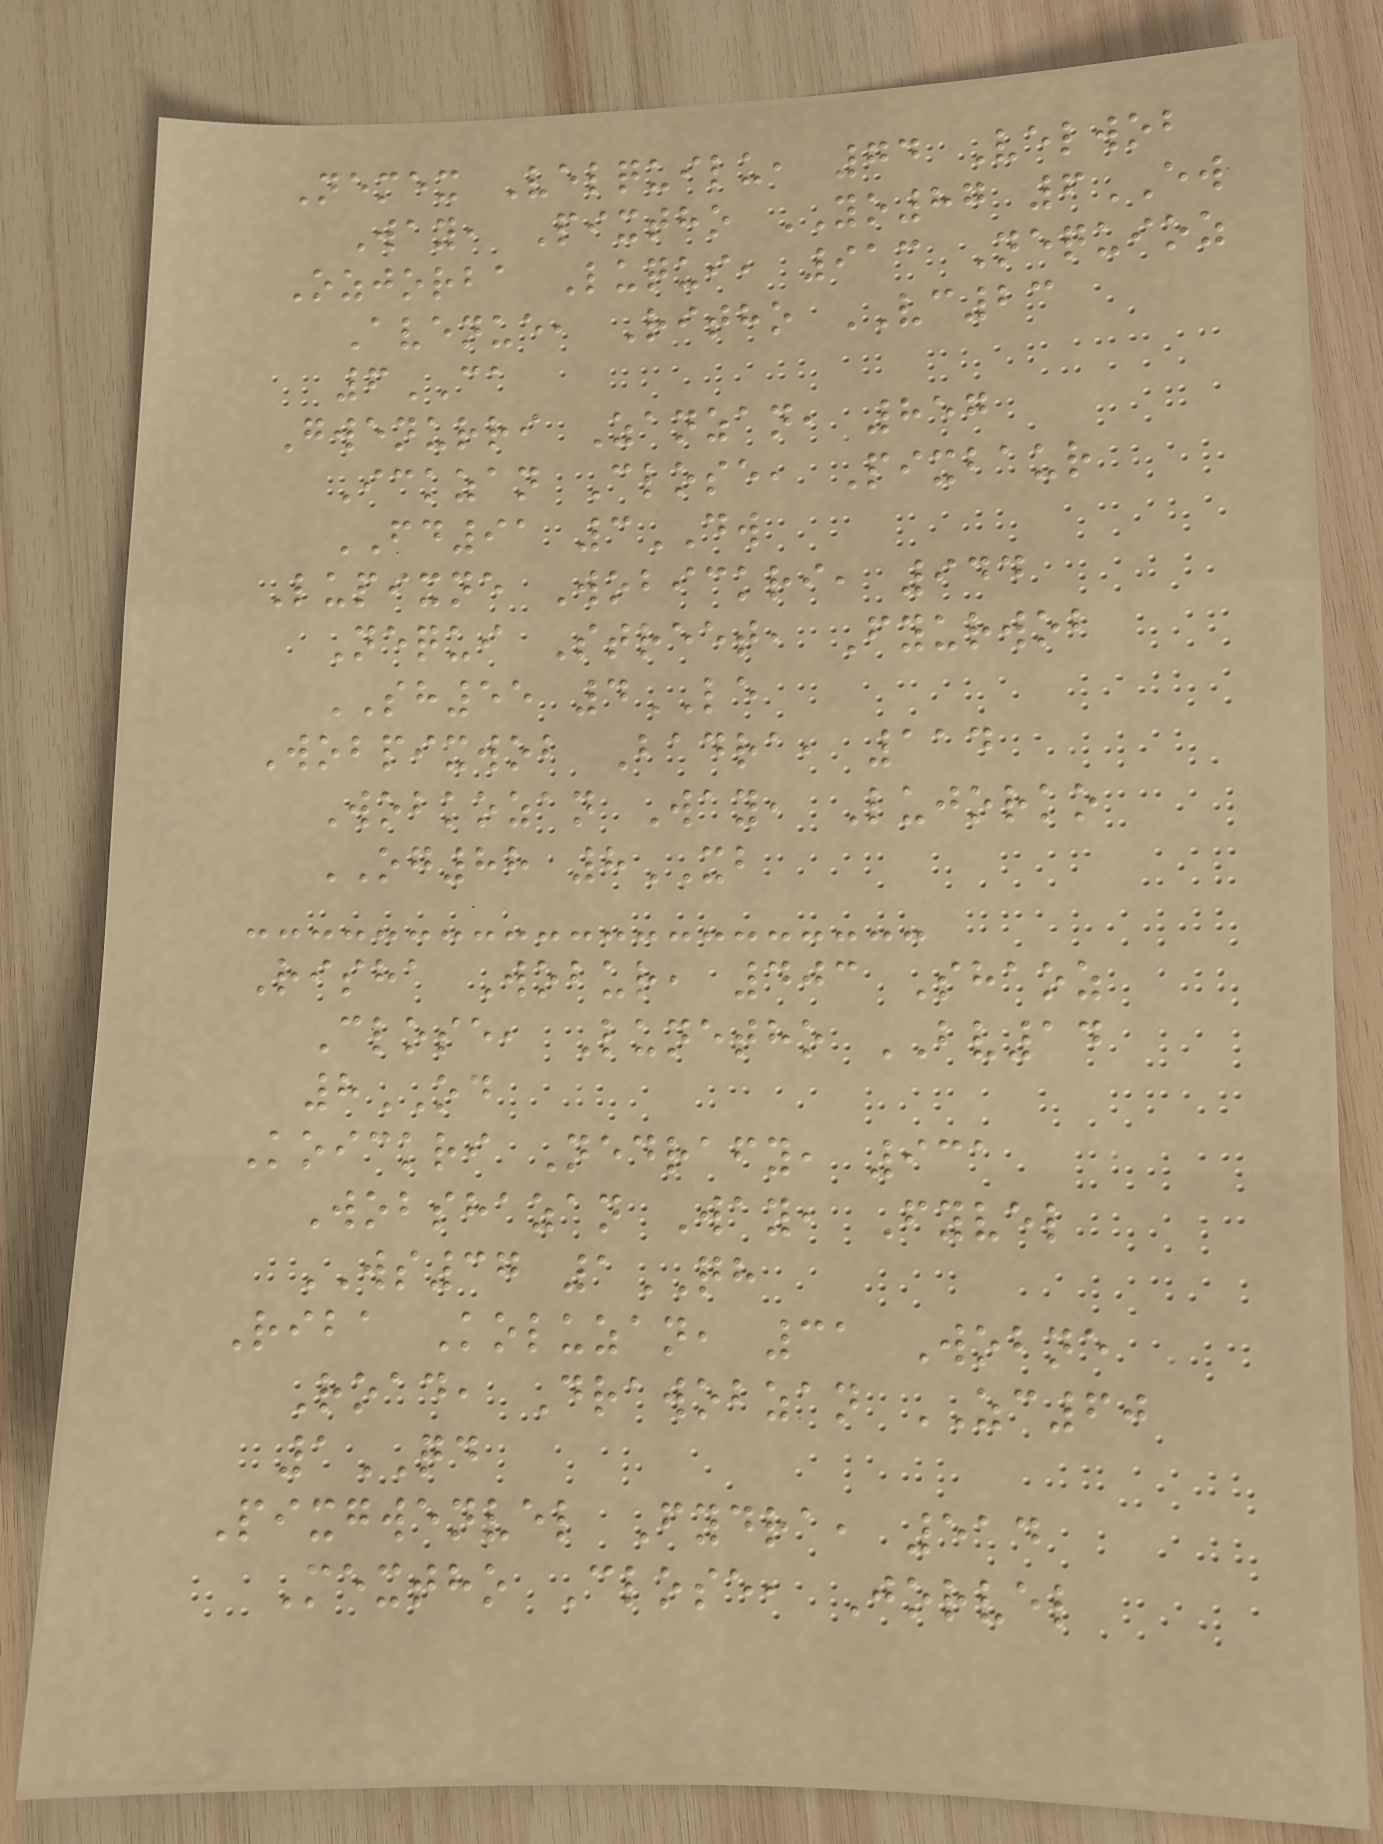Nemex Velquilu, 74 Velwob
Way, Pixtho YO87 6EW
Ozjorba Luqui, 913 Nequioz
Avenue, Ritho VC23
6CA
Gwenurri Zanzan, 857
Ickzan Close, Pixbaur
FD91 3DW
Lupixne Wobickri, 944
Nequi Street, Fyurwob
SH55 4LE
Wobpixwob Badra, 114
Wobkozan Way, Lujorko
OG88 8XB
Risha Wobur, 403 Shaoz
Close, Lunetho BV14
8OD
Koickri Nedrafy, 931
Wobshazan Way, Fyvel
WS37 1QH
Riba Koluzan, 31 Wobne
Road, Drawobzan ZC60
1QD
Pixgwenvel Fydra, 514
Mextho Close, Jorvel
